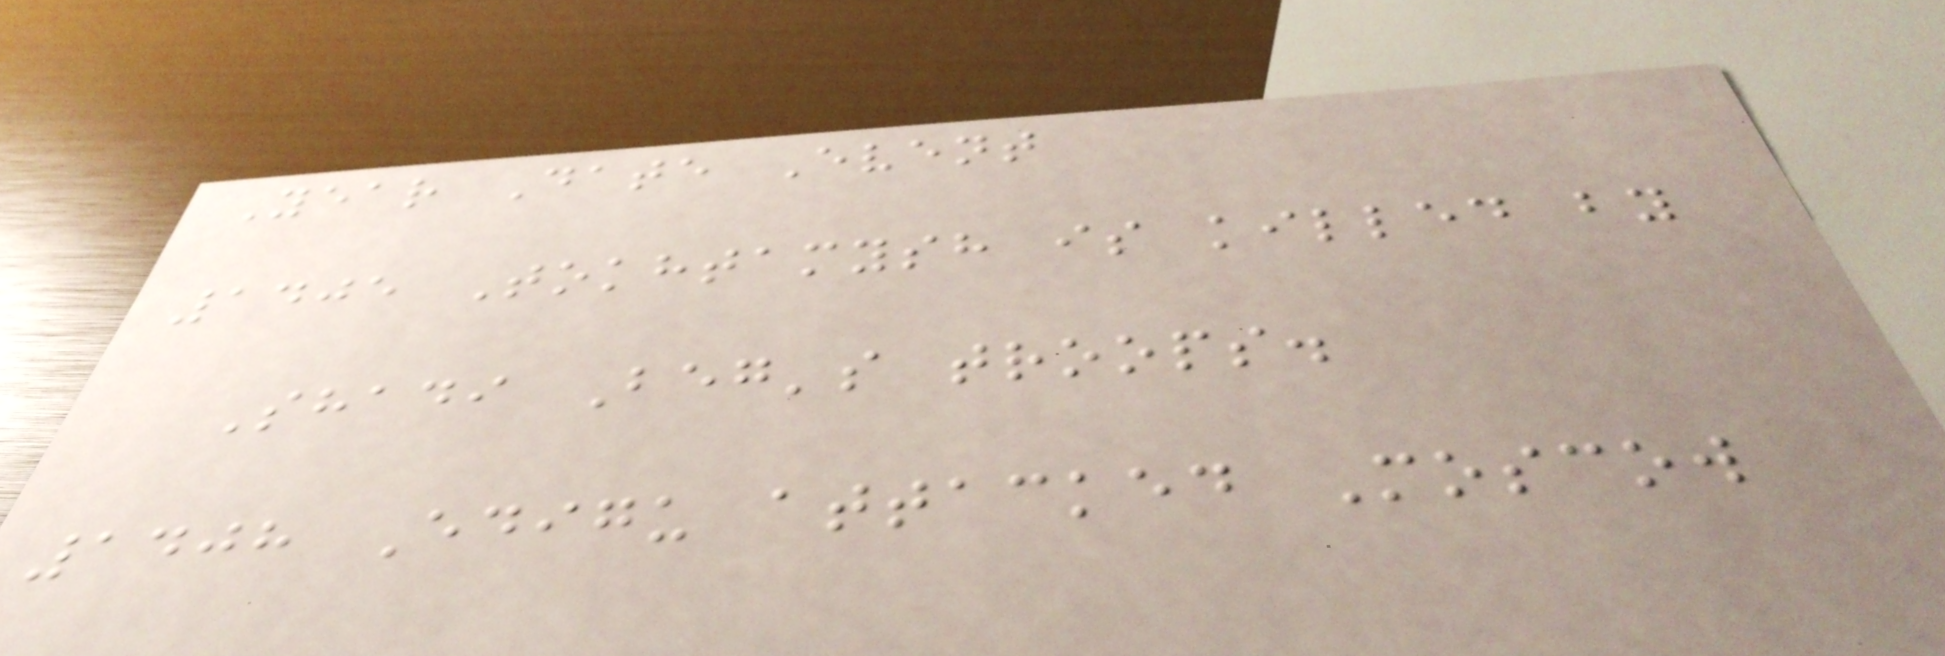Year Date Event
1405 Tokhtamysh is killed by
Shadi Beg's troops.
1408 Edigu attacked Moscow
